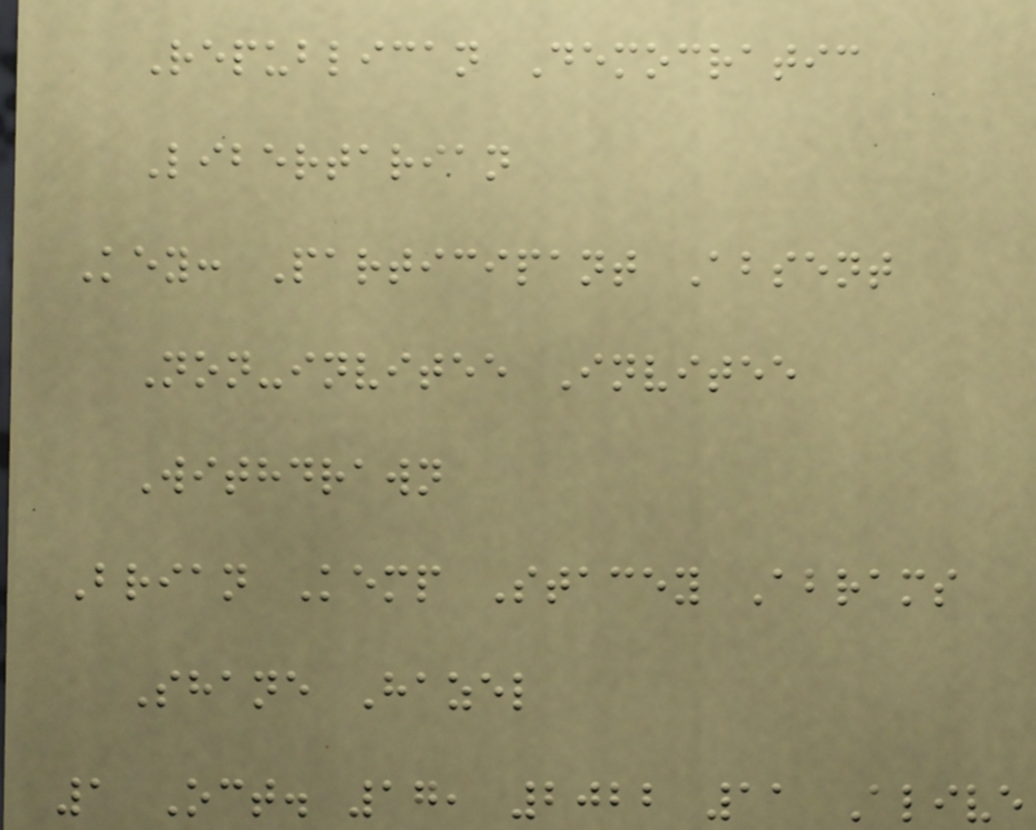Republican Democratic
Libertarian
Key: Participant Absent
Non-invitee Invitee
Withdrawn
Brian Kemp Stacey Abrams
Shane Hazel
1 Oct. 17, 2022 11 Alive
